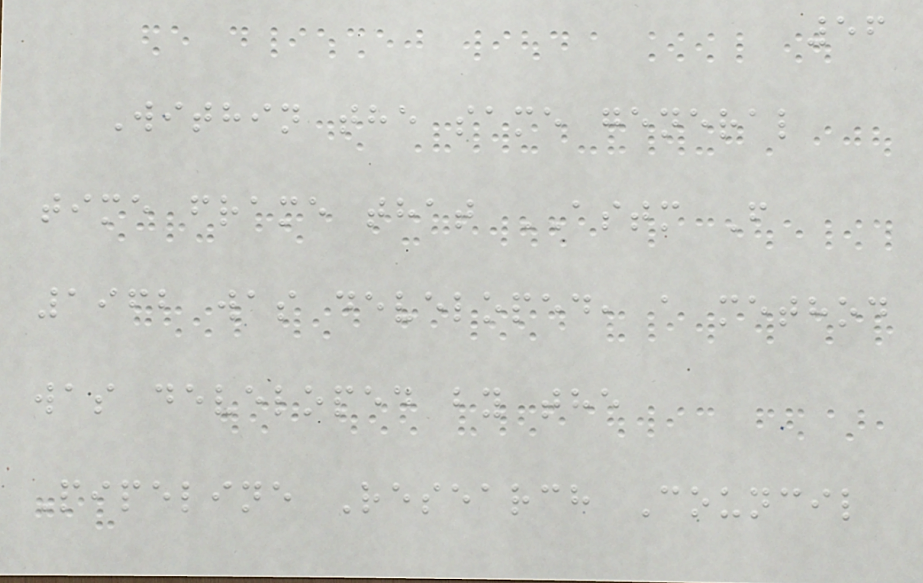56
Within the same general
time frame that ASTM F
1962 was developed, a method
was developed by the
Pipeline Research Council
